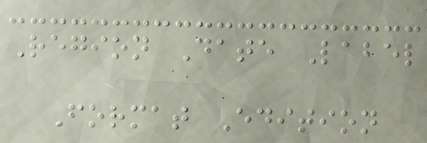Region Date Label
Format Edition
